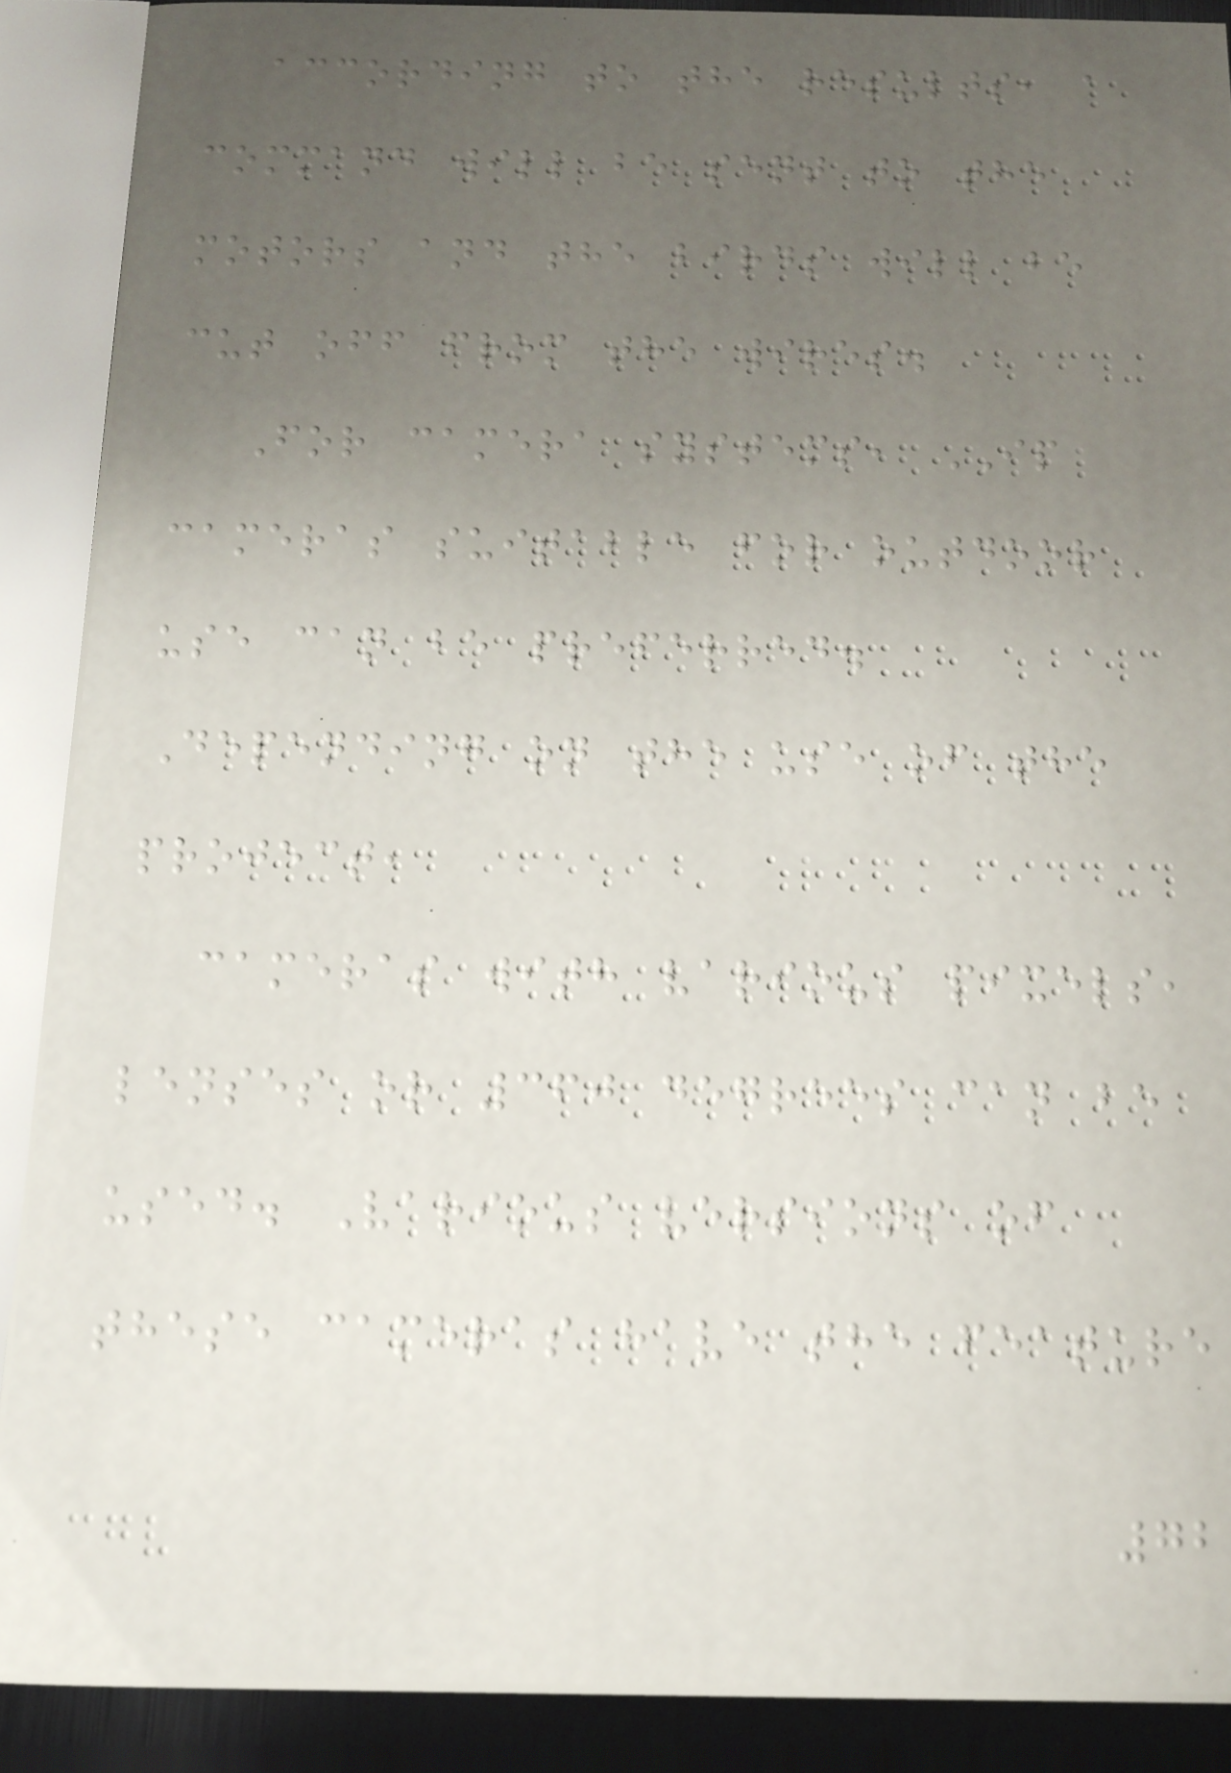according to the results, a
command will be sent to the
motors and the birds will be
cut off from the wires.
For camera systems, IP
cameras suitable for outdoor
use can be preferred.
Depending on the use of the
project,
cameras with various pixels,
lenses or 360 degrees can be
used. Various versions of
these cameras have the feature
72
